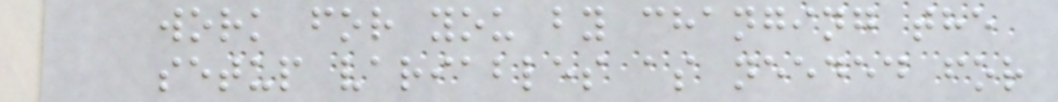work for you by changing the
setup variables as needed for
